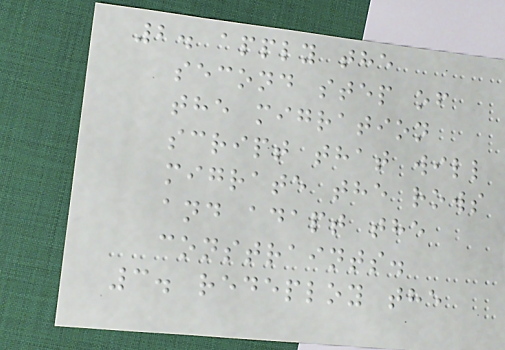2. apply the
second step of
the migration
script that will
migrate the rows
and adapt the
constraints.
3. redeploy the
